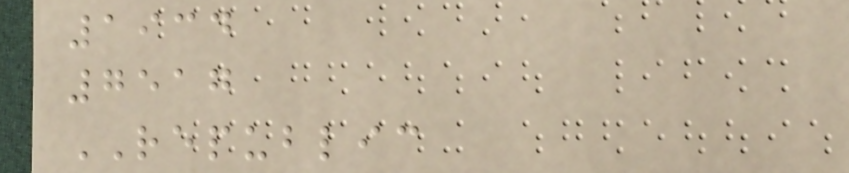1934
7517
REPUBLIC
